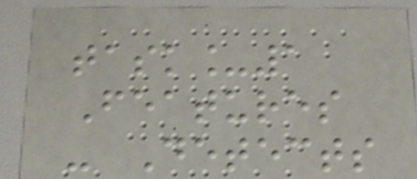task_1
Features
- Detects
